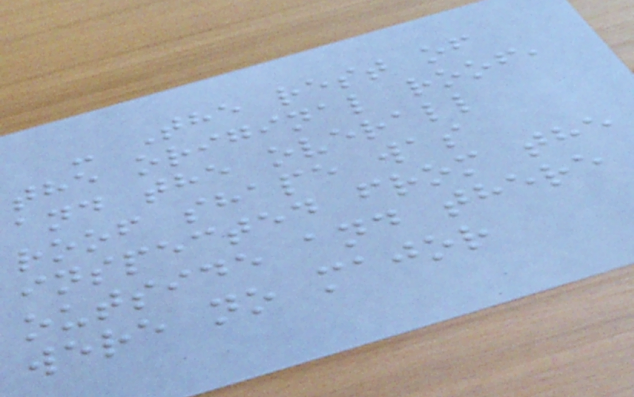- The rest of
the original roof,
and the overall
roof shape was
inspected from the
outside and there
were no major
